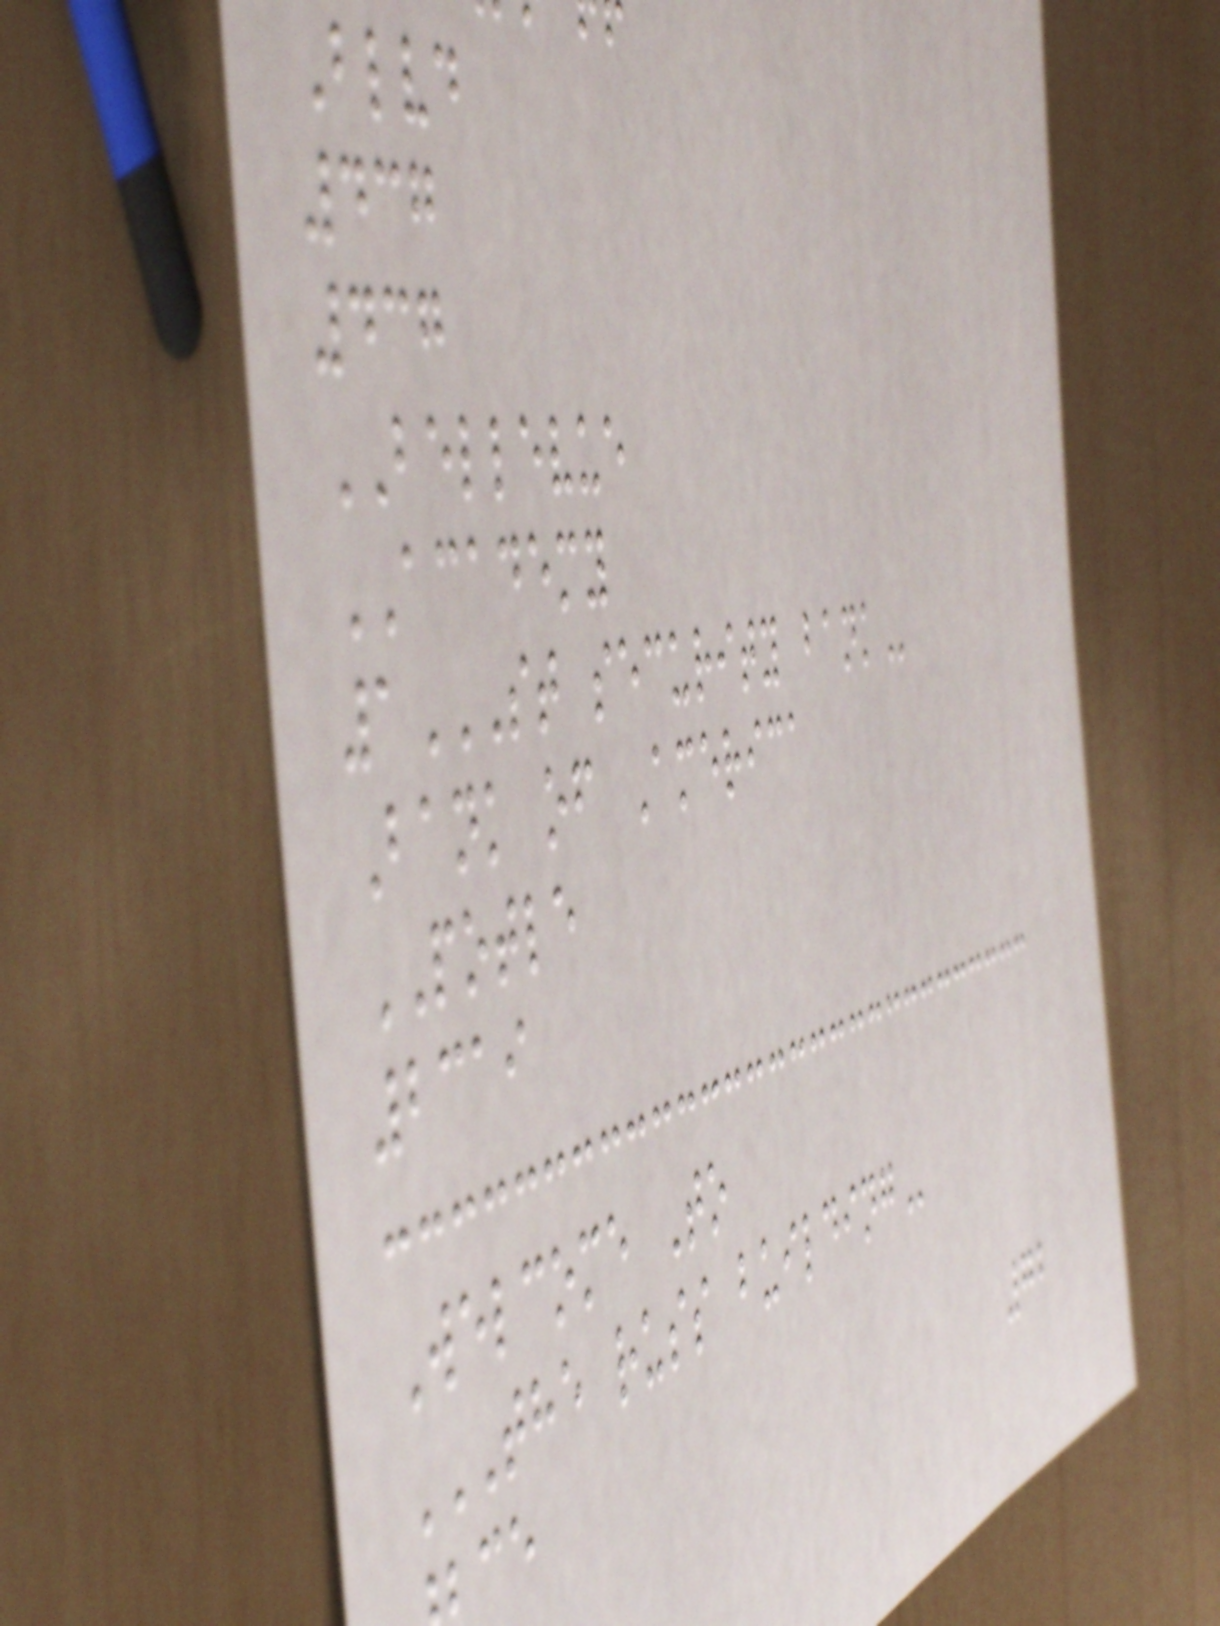Blvd
437
437
BELLEVUE
ACADEMY
1ST SECURITY BANK
Bank of America
POTLE
2319
Welcome To
THE RUSS BUILDING
72
